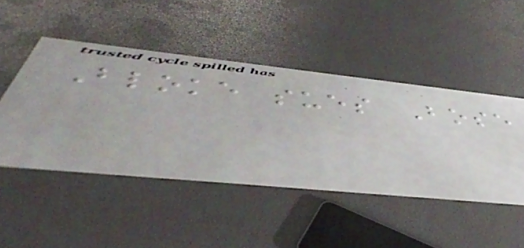Bloke sues Bose
